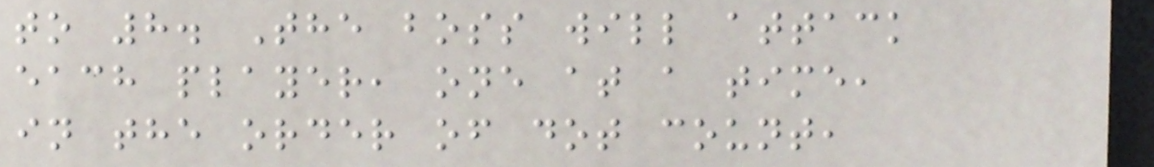to 8. The boss will attack
each player, one at a time,
in the order of dot count,
